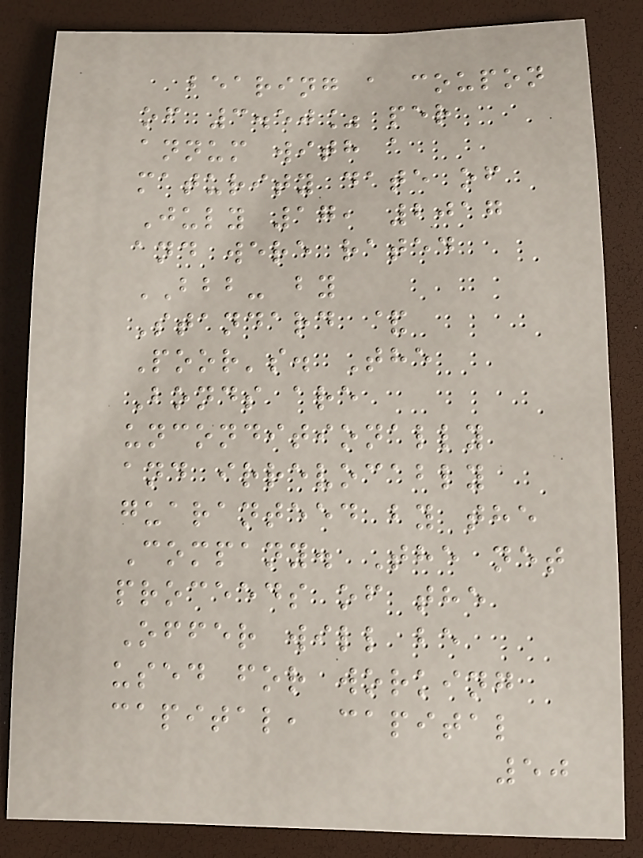bearing a coupon
of 3.50% per
annum with a
maturity date of
July 17, 2017
and were rated
BBB- by
Standard &
Poor's. The
Bonds are
unconditionally
and irrevocably
guaranteed by the
Company. The net
proceeds of the
Offer will be
used for working
capital, capital
50
